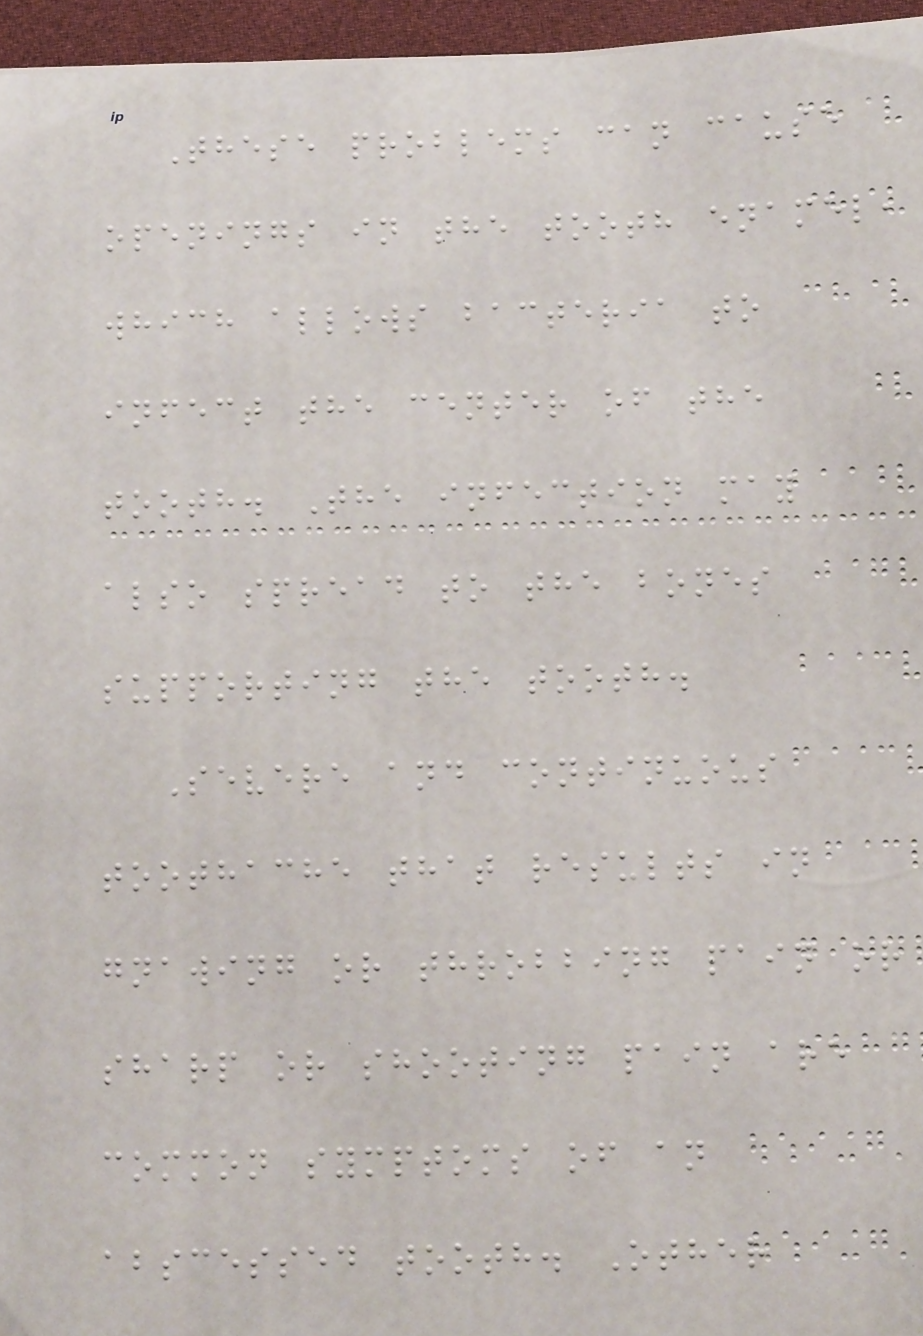These problems can cause
openings in the tooth enamel,
which allows bacteria to
infect the center of the
tooth. The infection may
also spread to the bones
supporting the tooth.
Severe and continuous
toothache that results in
gnawing or throbbing pain or
sharp or shooting pain are
common symptoms of an
abscessed tooth. Other
